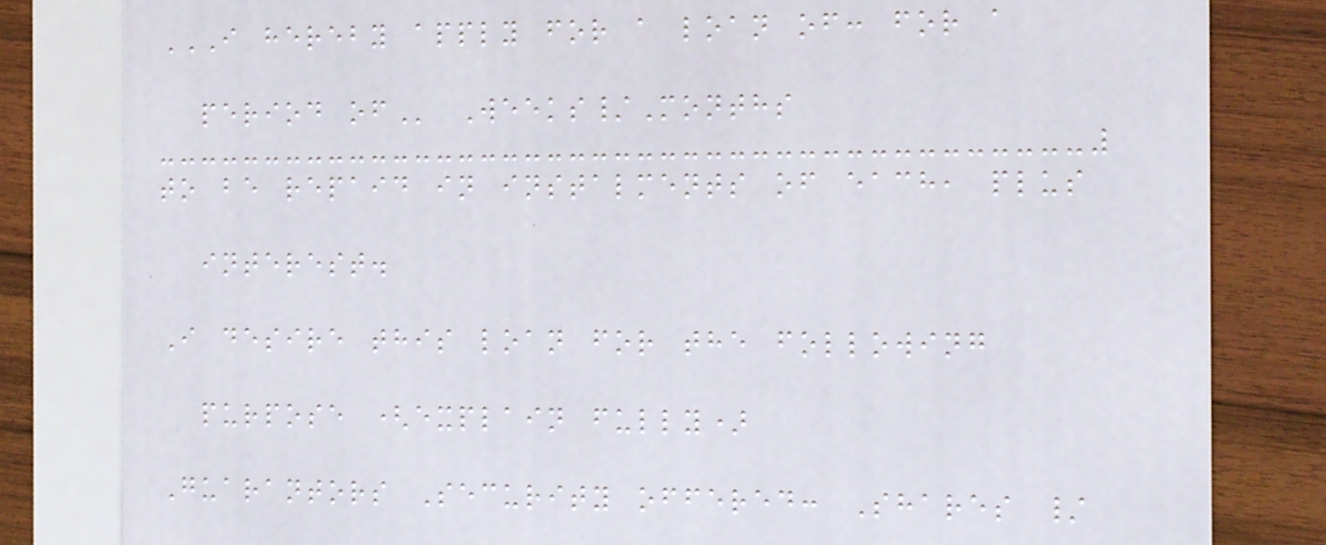I HEREBY APPLY FOR A LOAN OF: FOR A
PERIOD OF Weeks/Months
to be repaid in instalments of each, plus
interest.
I desire this loan for the following
purpose (explain fully)
Guarantors Security offered: Shares /
